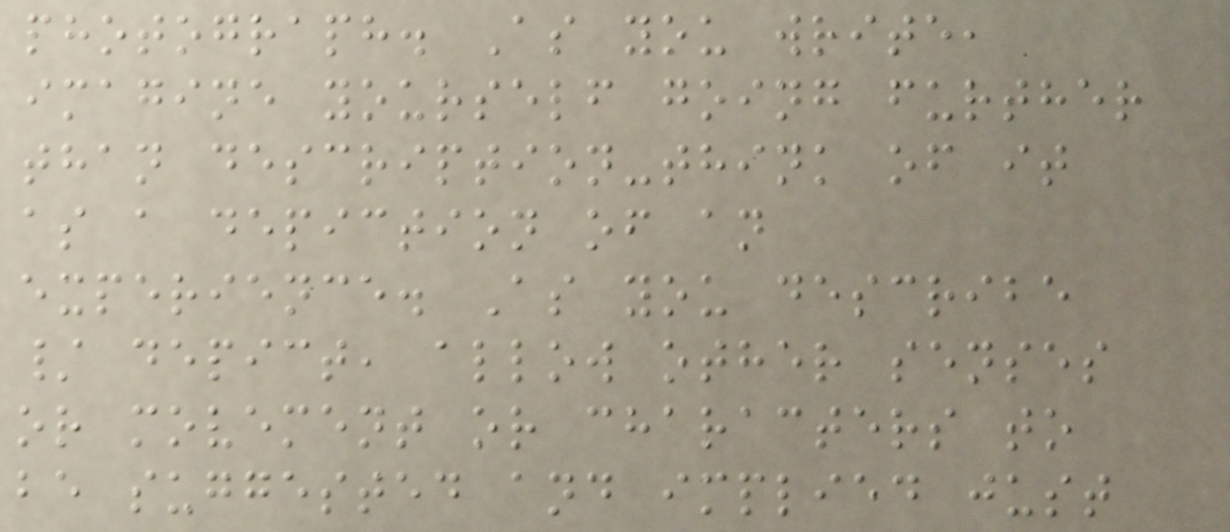photograph. As you write,
imagine yourself going further
than description-think of it
as a depiction of an
experience. As you describe
/ depict, allow other senses
or movement or characters to
be suggested and implied just
